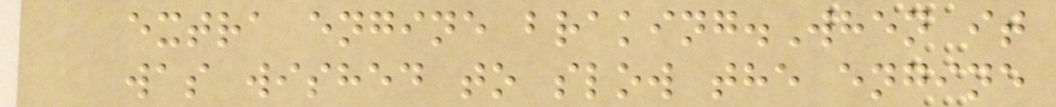extra engine braking.When it
was wished to slow the engine
